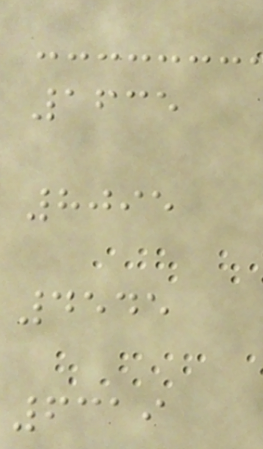1635
8095
4545
6319
